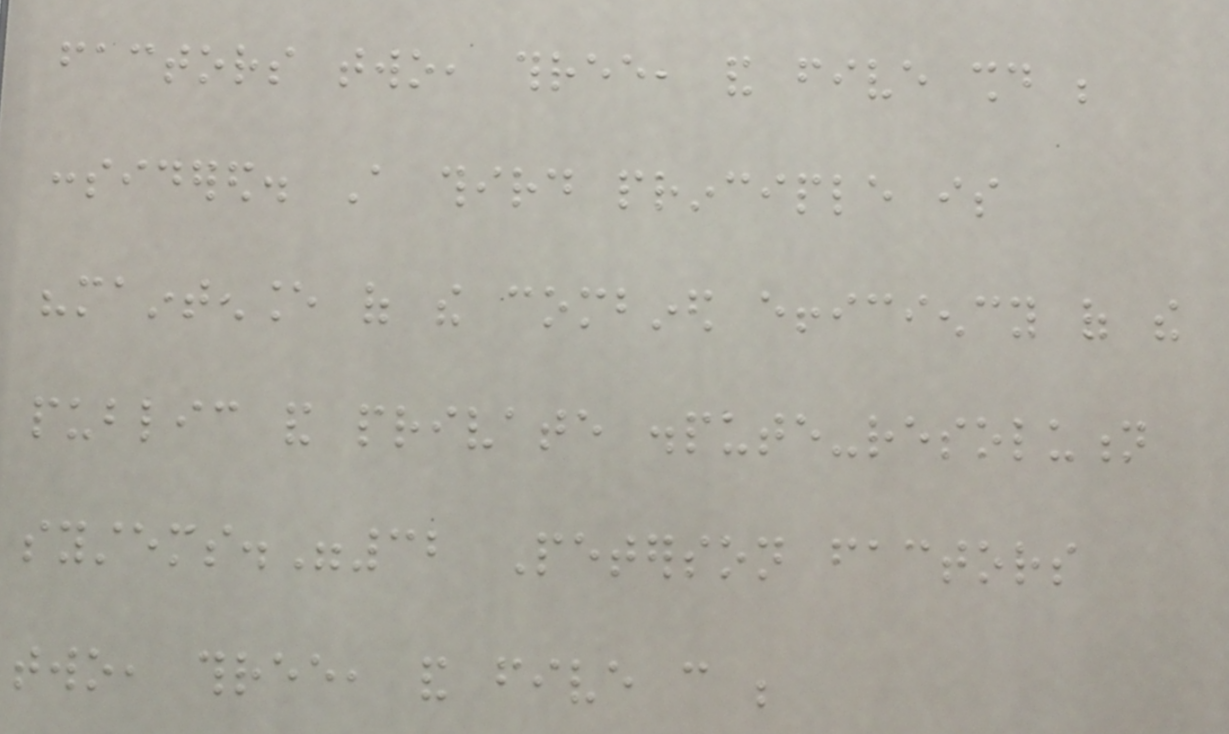factors two, three, and five should be
considered. A third principle is
"maintenance of the combined efficiency of the
public and private dispute-resolution
systems."32 Peterson factors
two, three, and five can be
